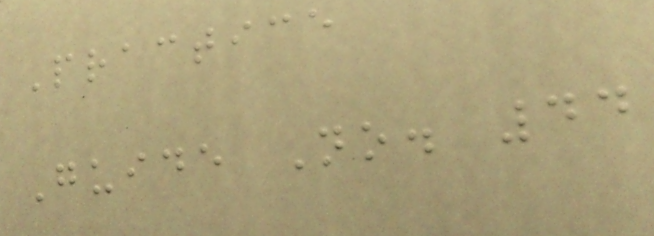Practice
Guide No. 44
